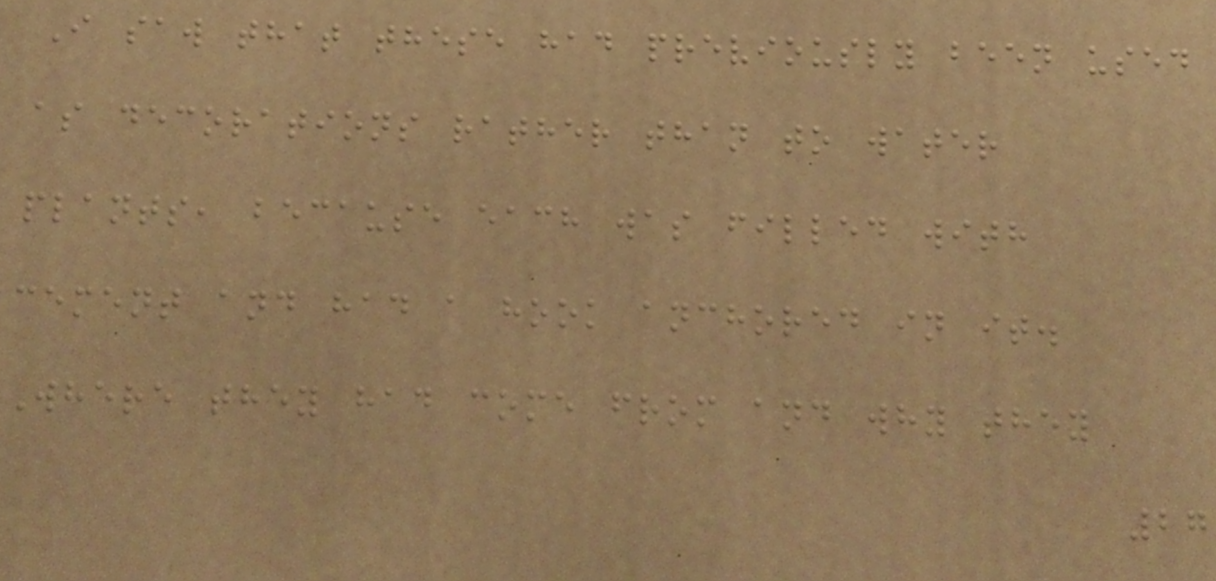I saw that these had previously been used
as decorations rather than to water
plants, because each was filled with
cement and had a hook anchored in it.
Where they had come from and why they
27
